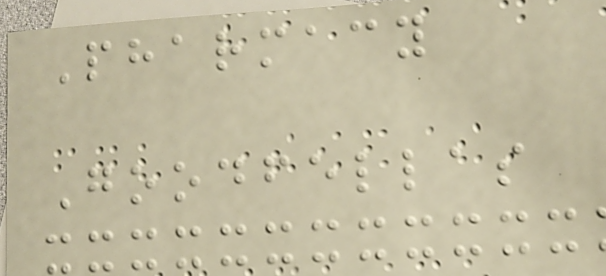Pharmacy
Goodfellas
